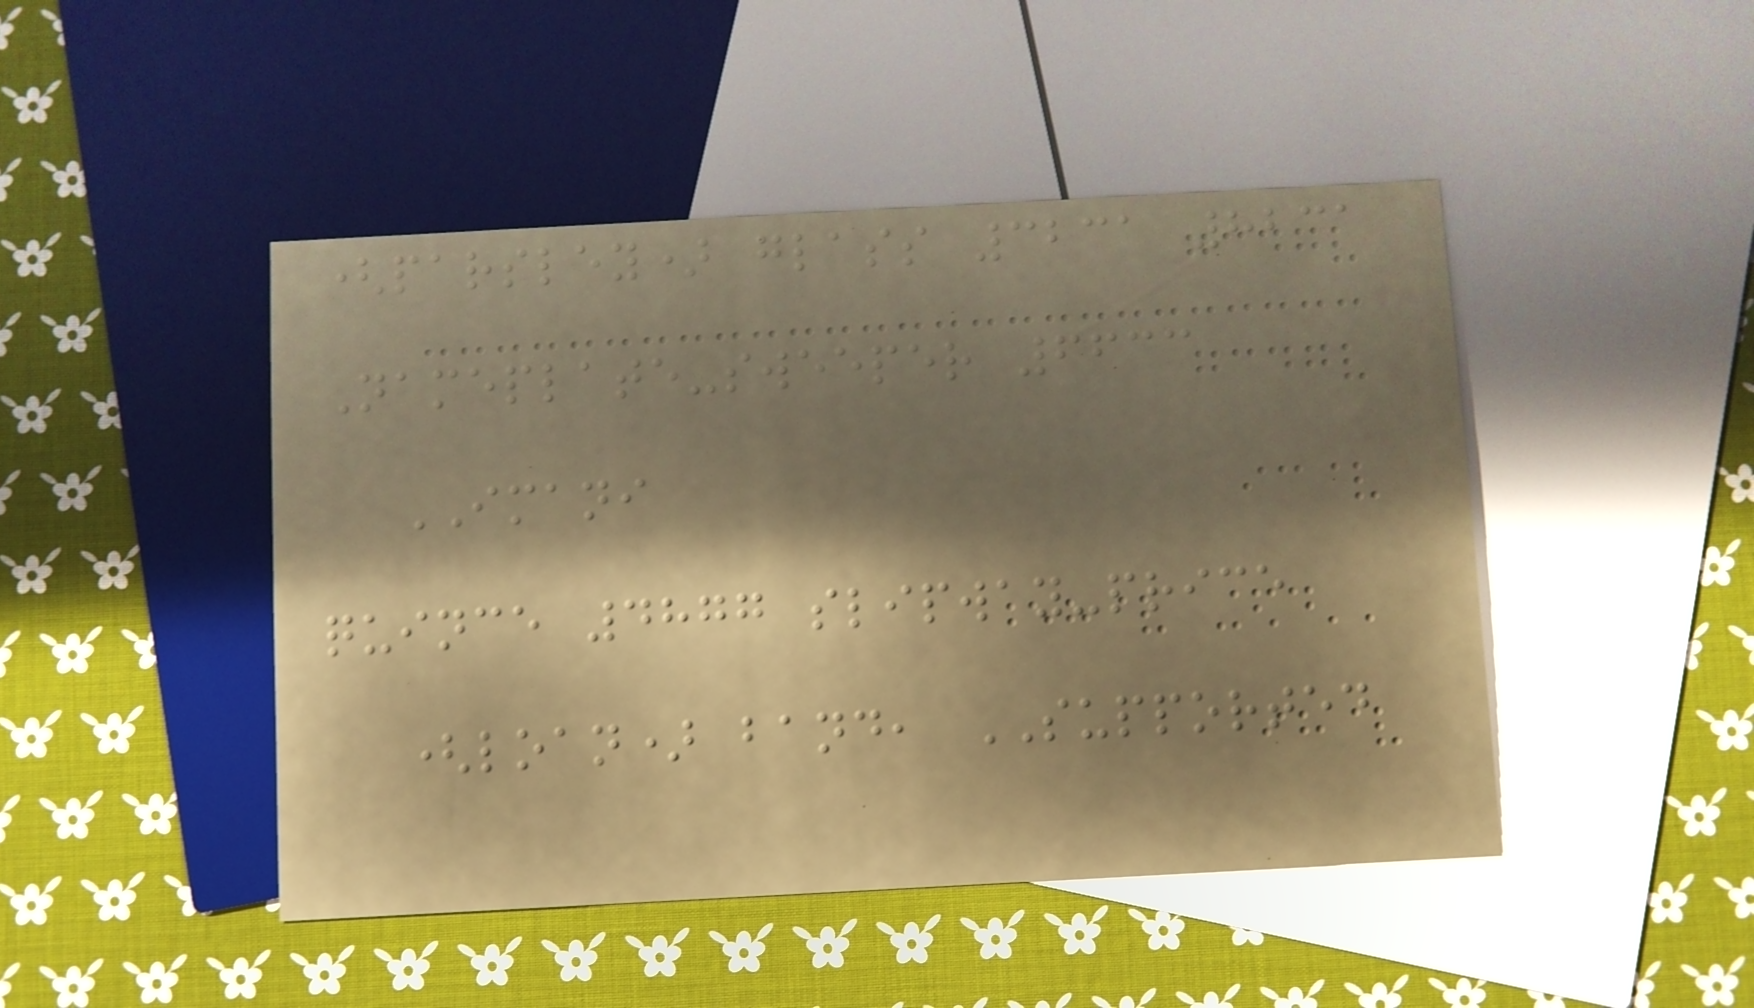(parsley) glass 3231 8231
Nameplate-sweeper 6633
IMANI
quince 4877 slipway-price
(loan) band, SUPPORTED
